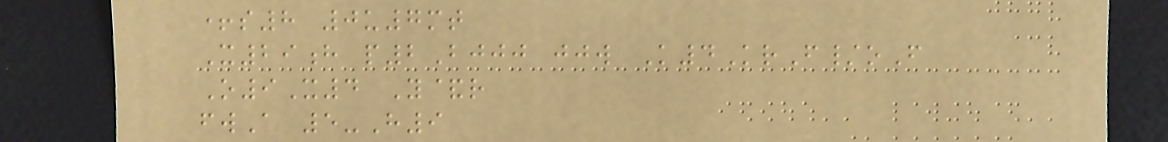+s8 0u7mt
X29h p2Bjjj jjw K4KrF/oF
O9X4 Y&r
fwA 5-H9
